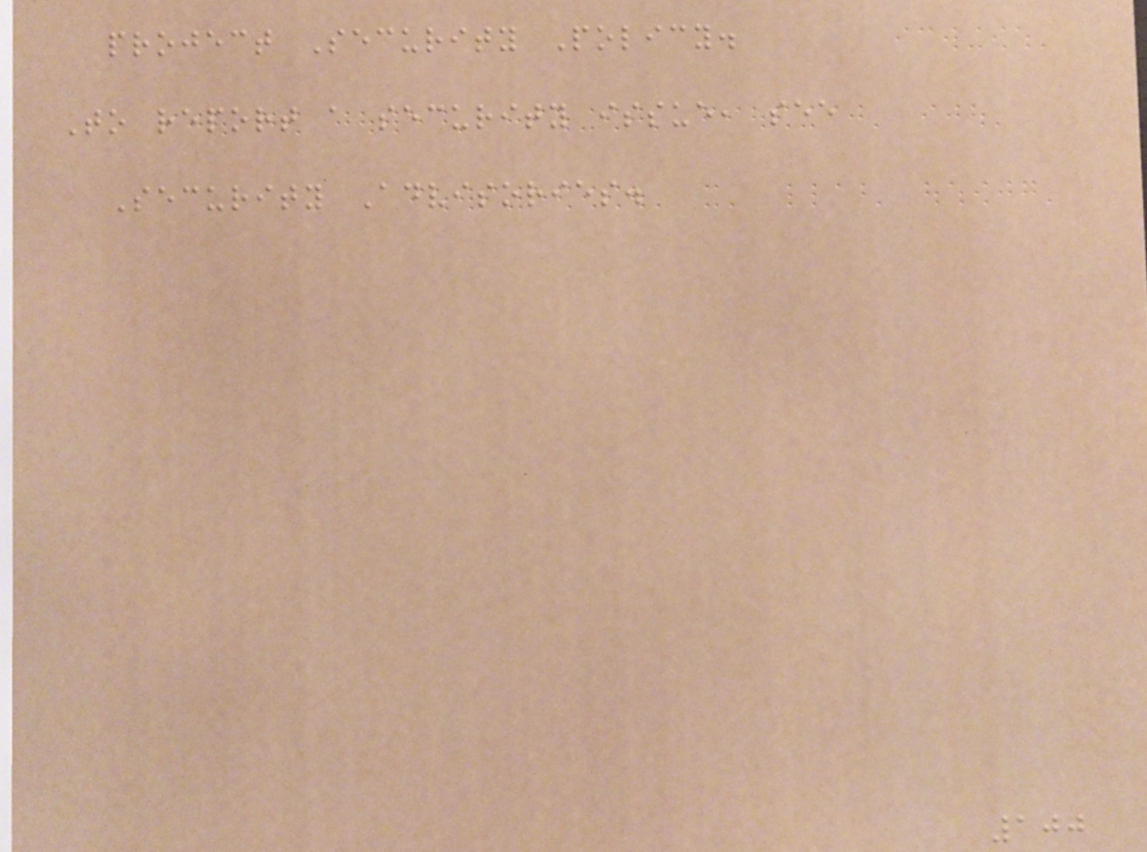project Security Policy.
To report a security issue, see
Security Advisories.
100
